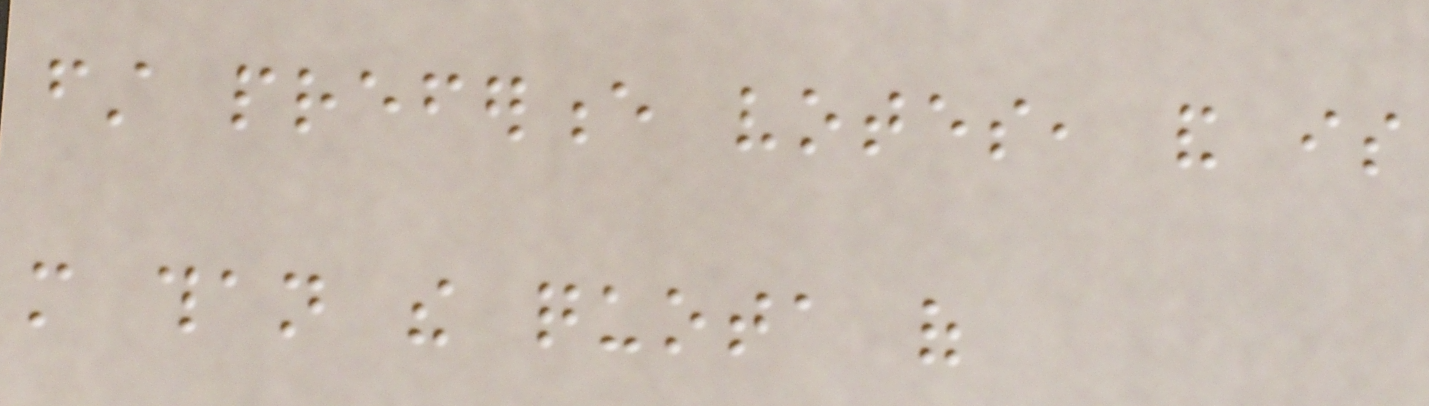first preference votes, and is
more than the quota of
